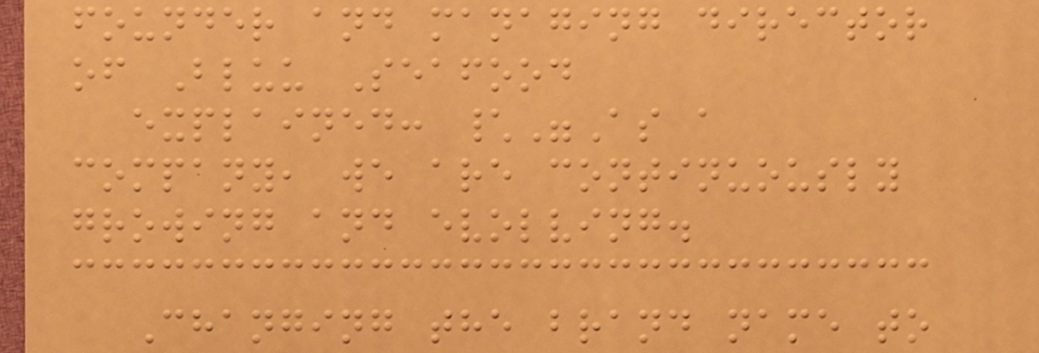founder and managing director
of Bluu Seafood
explained: \"As a
company, we are continuously
growing and evolving.
Changing the brand name to
